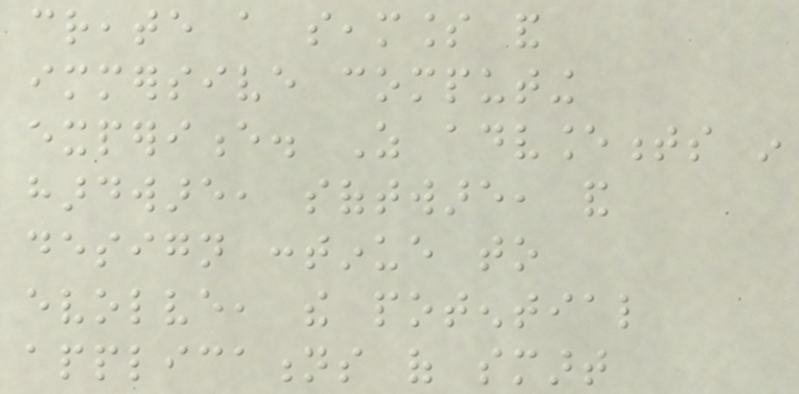create a seamless and
immersive computing
experience. As advancements in
hardware, software, and
design continue to
evolve, the potential
applications of smart
